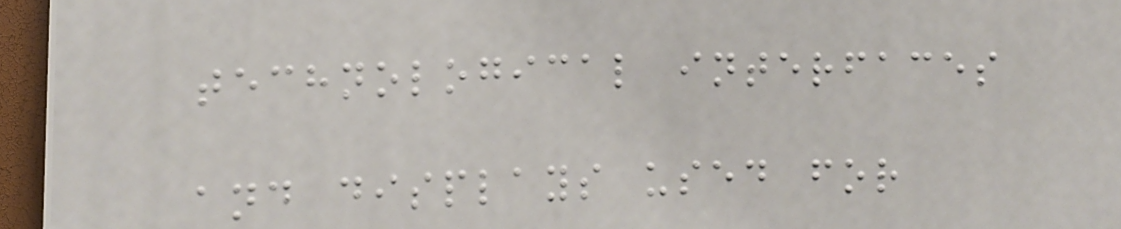technological interfaces
and displays used for
